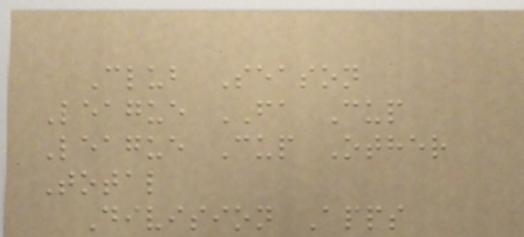Club Season
League FA Cup
League Cup Other
Total
Division Apps
